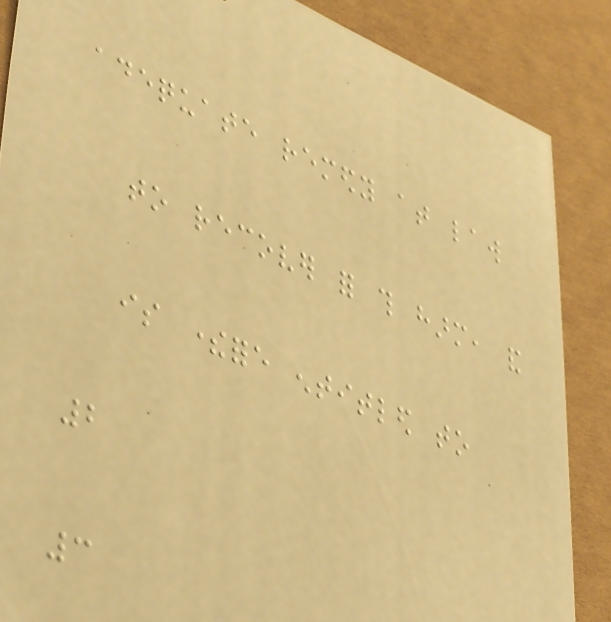adequate remedy at law
to recover for this harm, and
is therefore entitled to
2
3
